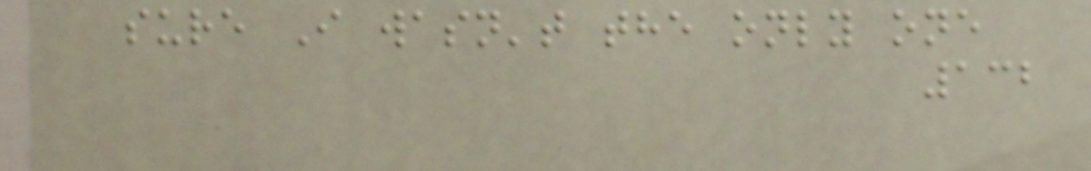sure I wasn't the only one
132
